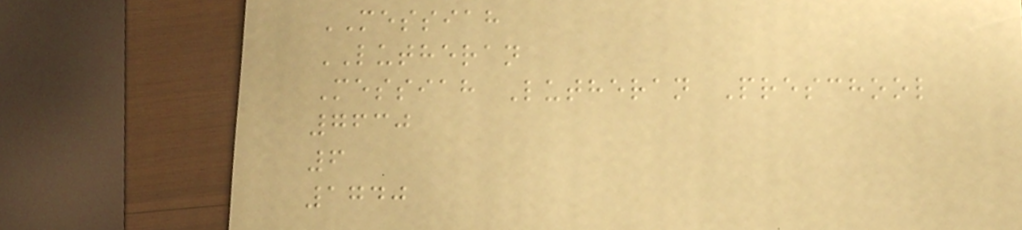MESSIAH
LUTHERAN
Messiah Lutheran Preschool
7630
6
1740
